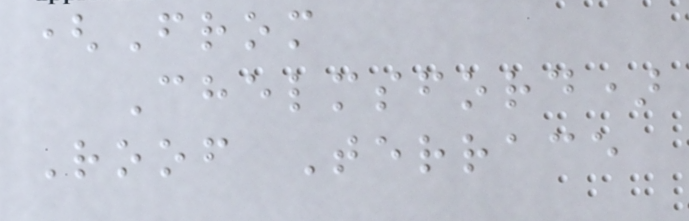(From
Chelmsford)
Roof Terrace
